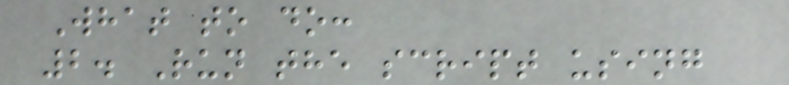What to do:
2. Run the script using
